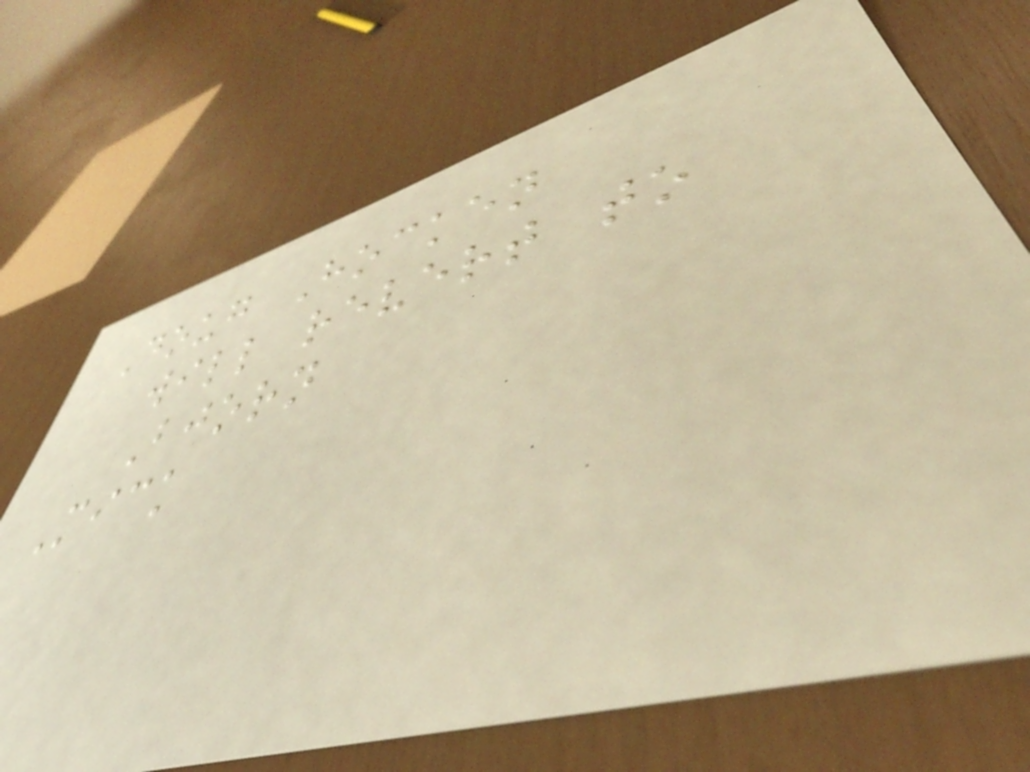Doug Hocken
will revert to
Bjorn
Mick
